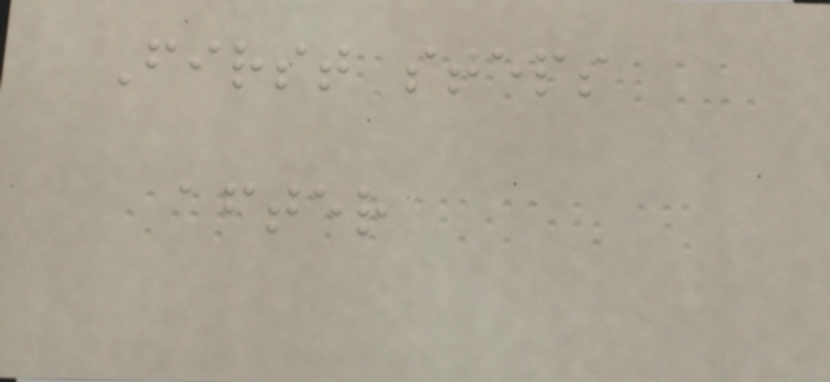First steps
after
